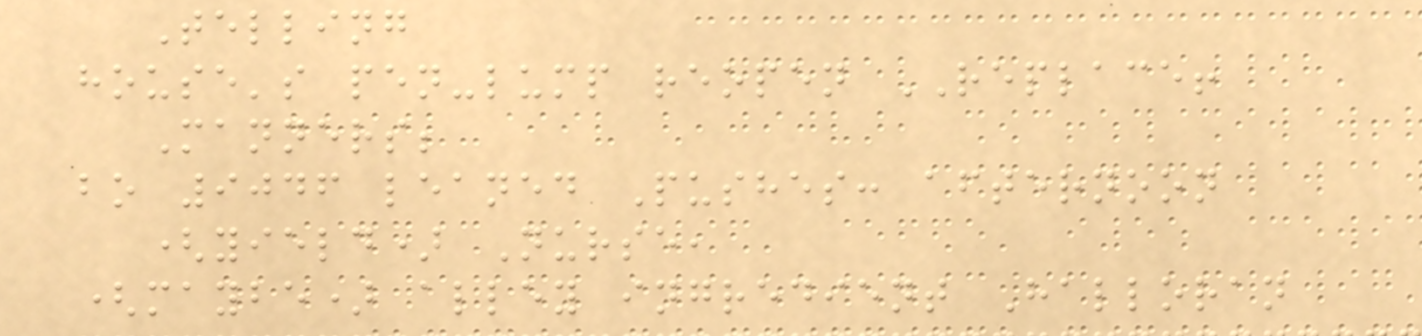Telling
house's pen-lump reopen REPLACE!
Manners;
bo 9046 leaned Pushes: afternoon
(yield) Nurse,
(maybe) alley ingredient Halloran
